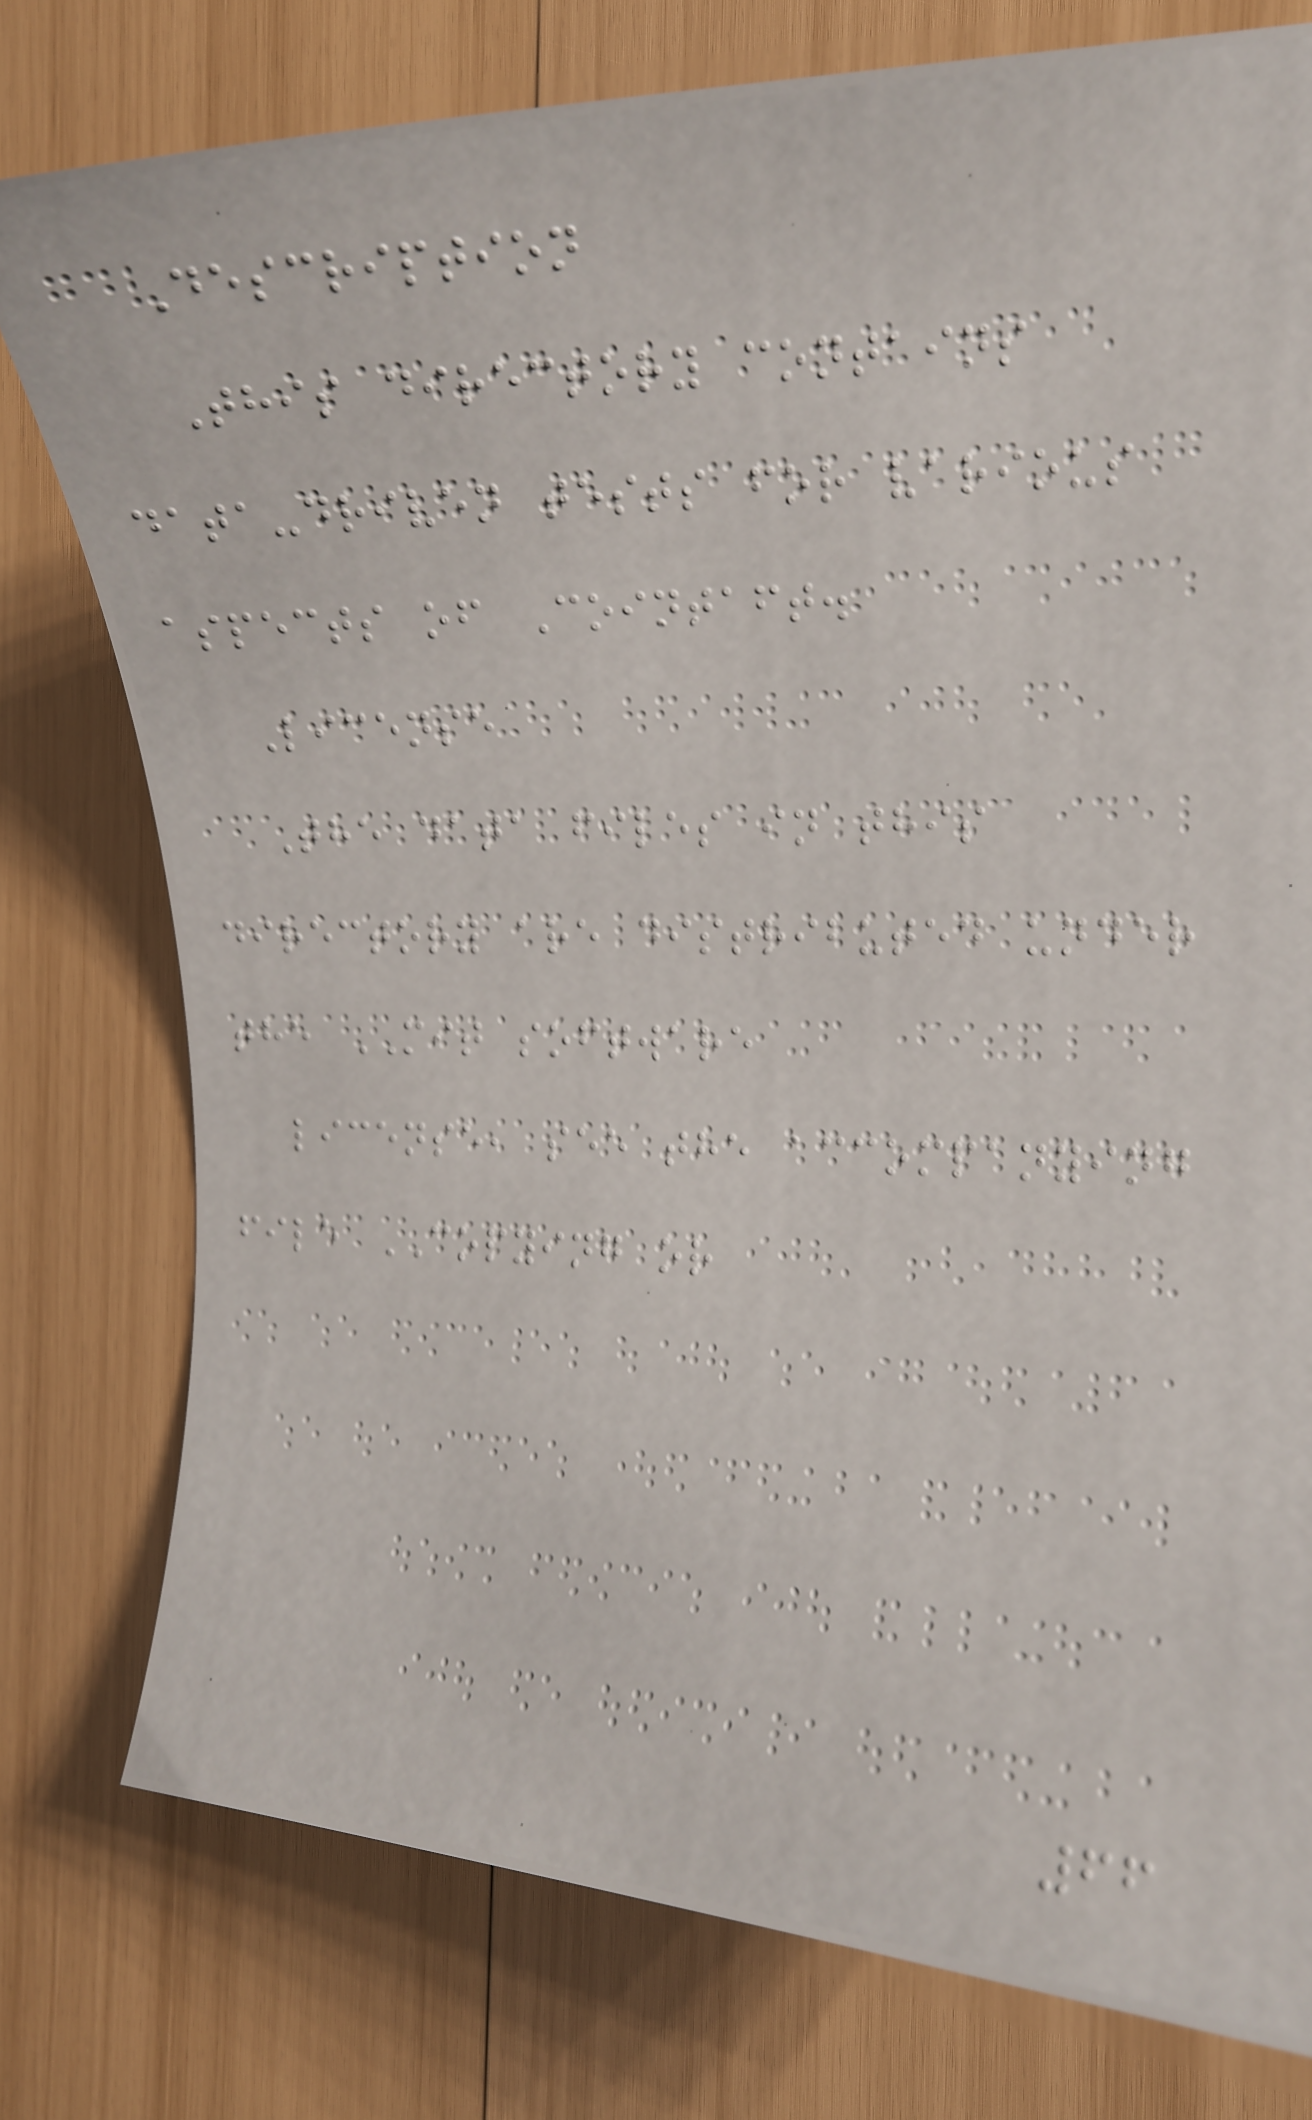Description
This directory contains
data-driven tests for various
aspects of Cointaft.
License
The data files in this
directory are distributed under
the MIT software
license, see the accompanying
file COPYING or
66
